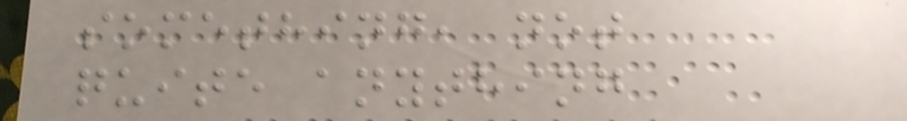something, not
quite anything
